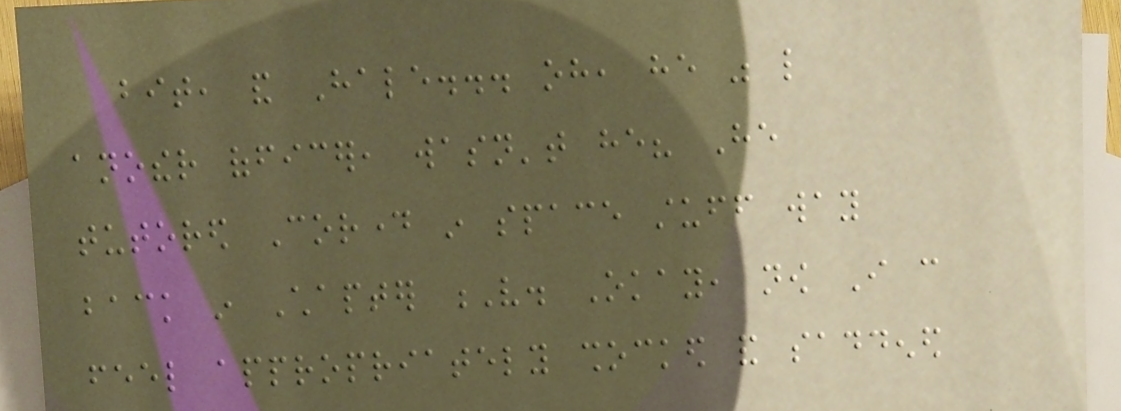bit, and Hale... oh, he was like
another officer, wasn't he? He
tutored Corday in space stuff way
back in Chapter V. Okay, now I can
feel appropriately shocked and saddened
